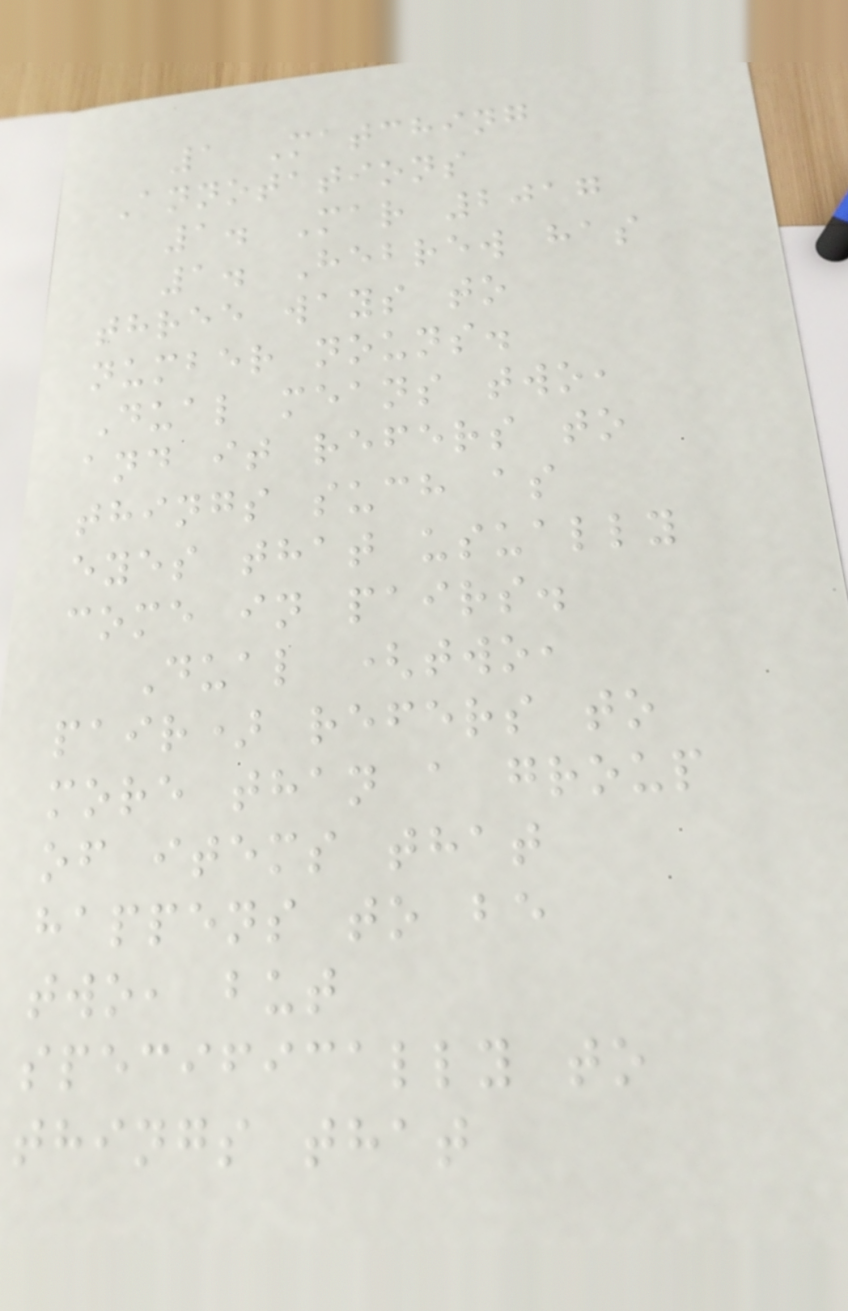1 Matching
Annotations
1. Mar 2017
1. Hebrew has
three ways to
number nouns.
Dual means two,
and it refers to
things such as
eyes that usually
come in pairs.
Dual (two,
pair) refers to
more than a group
of items that
happens to be
two, but
specifically to
things that
